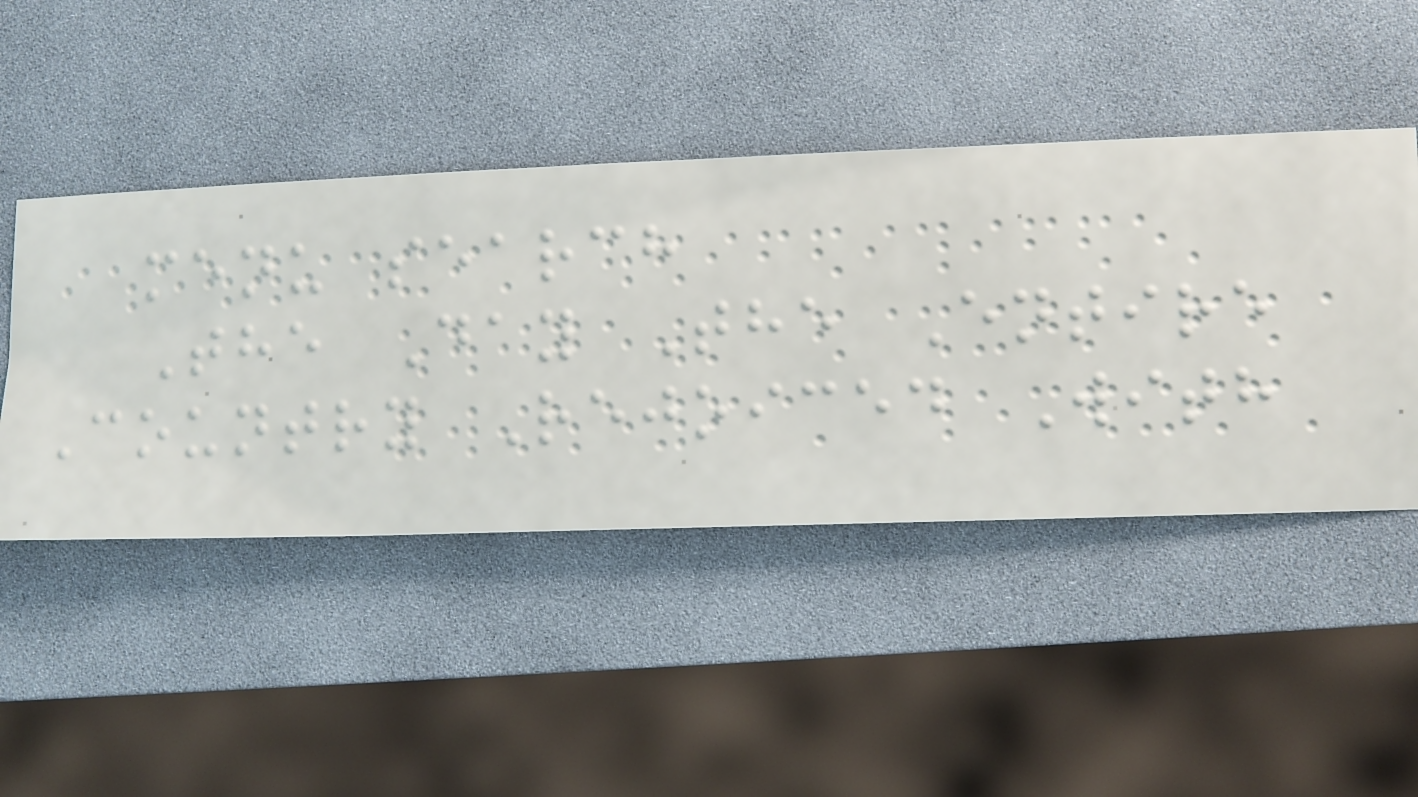menu search
The Day The Entire
Country Rejoiced With
